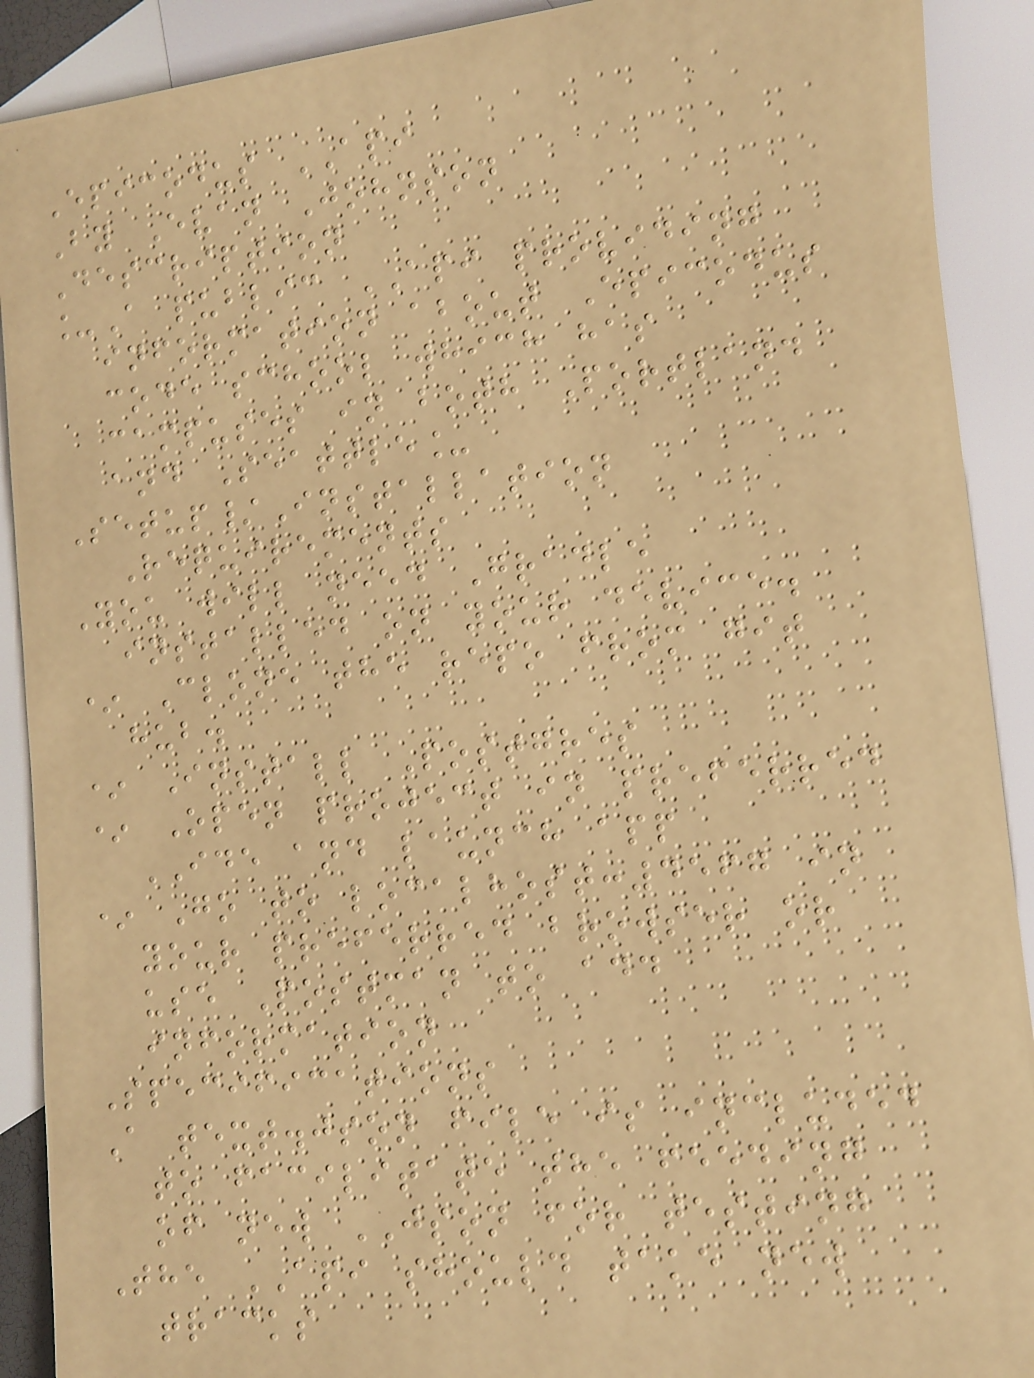Epicodus API
By Evan Johnson
Description
_A public API providing
information about Epicodus
code school which has
campuses in both Portland
and Seattle_
Setup/Installation
Requirements
You will need Gradle
installed on your device.
* Clone the repo from git
hub.
* Install Postgres
* Open project in preferred
IDE and launch app
* Go to localhost:4567 in
your preferred browser or
use Postman to add
information
Specifications
A text.json file is included
to facilitate the feeding
of new JSON for testing
The API should take new
tracks
